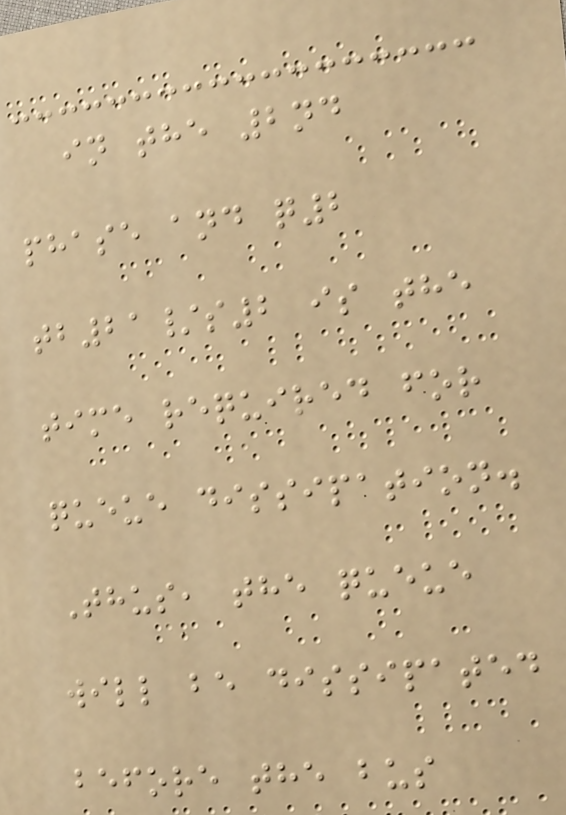in the 2nd
phase and q2
tb21/s2 is the
time required for
queue dissipation.
Thus, the queue
will be dissipated
before the bus
